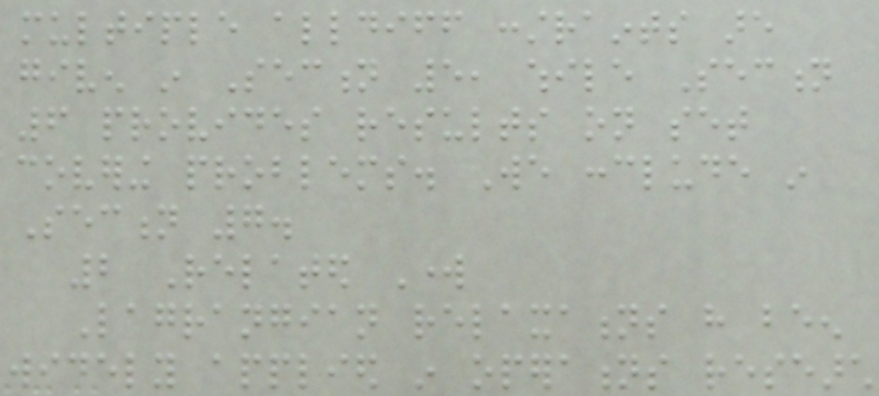multiple alldiff constraints are
given in Section 5, while Section
6 provides results on set
covering problems. We conclude in
Section 7.
2 Related Work
Lagrangian relaxations have been
widely applied in operations research
